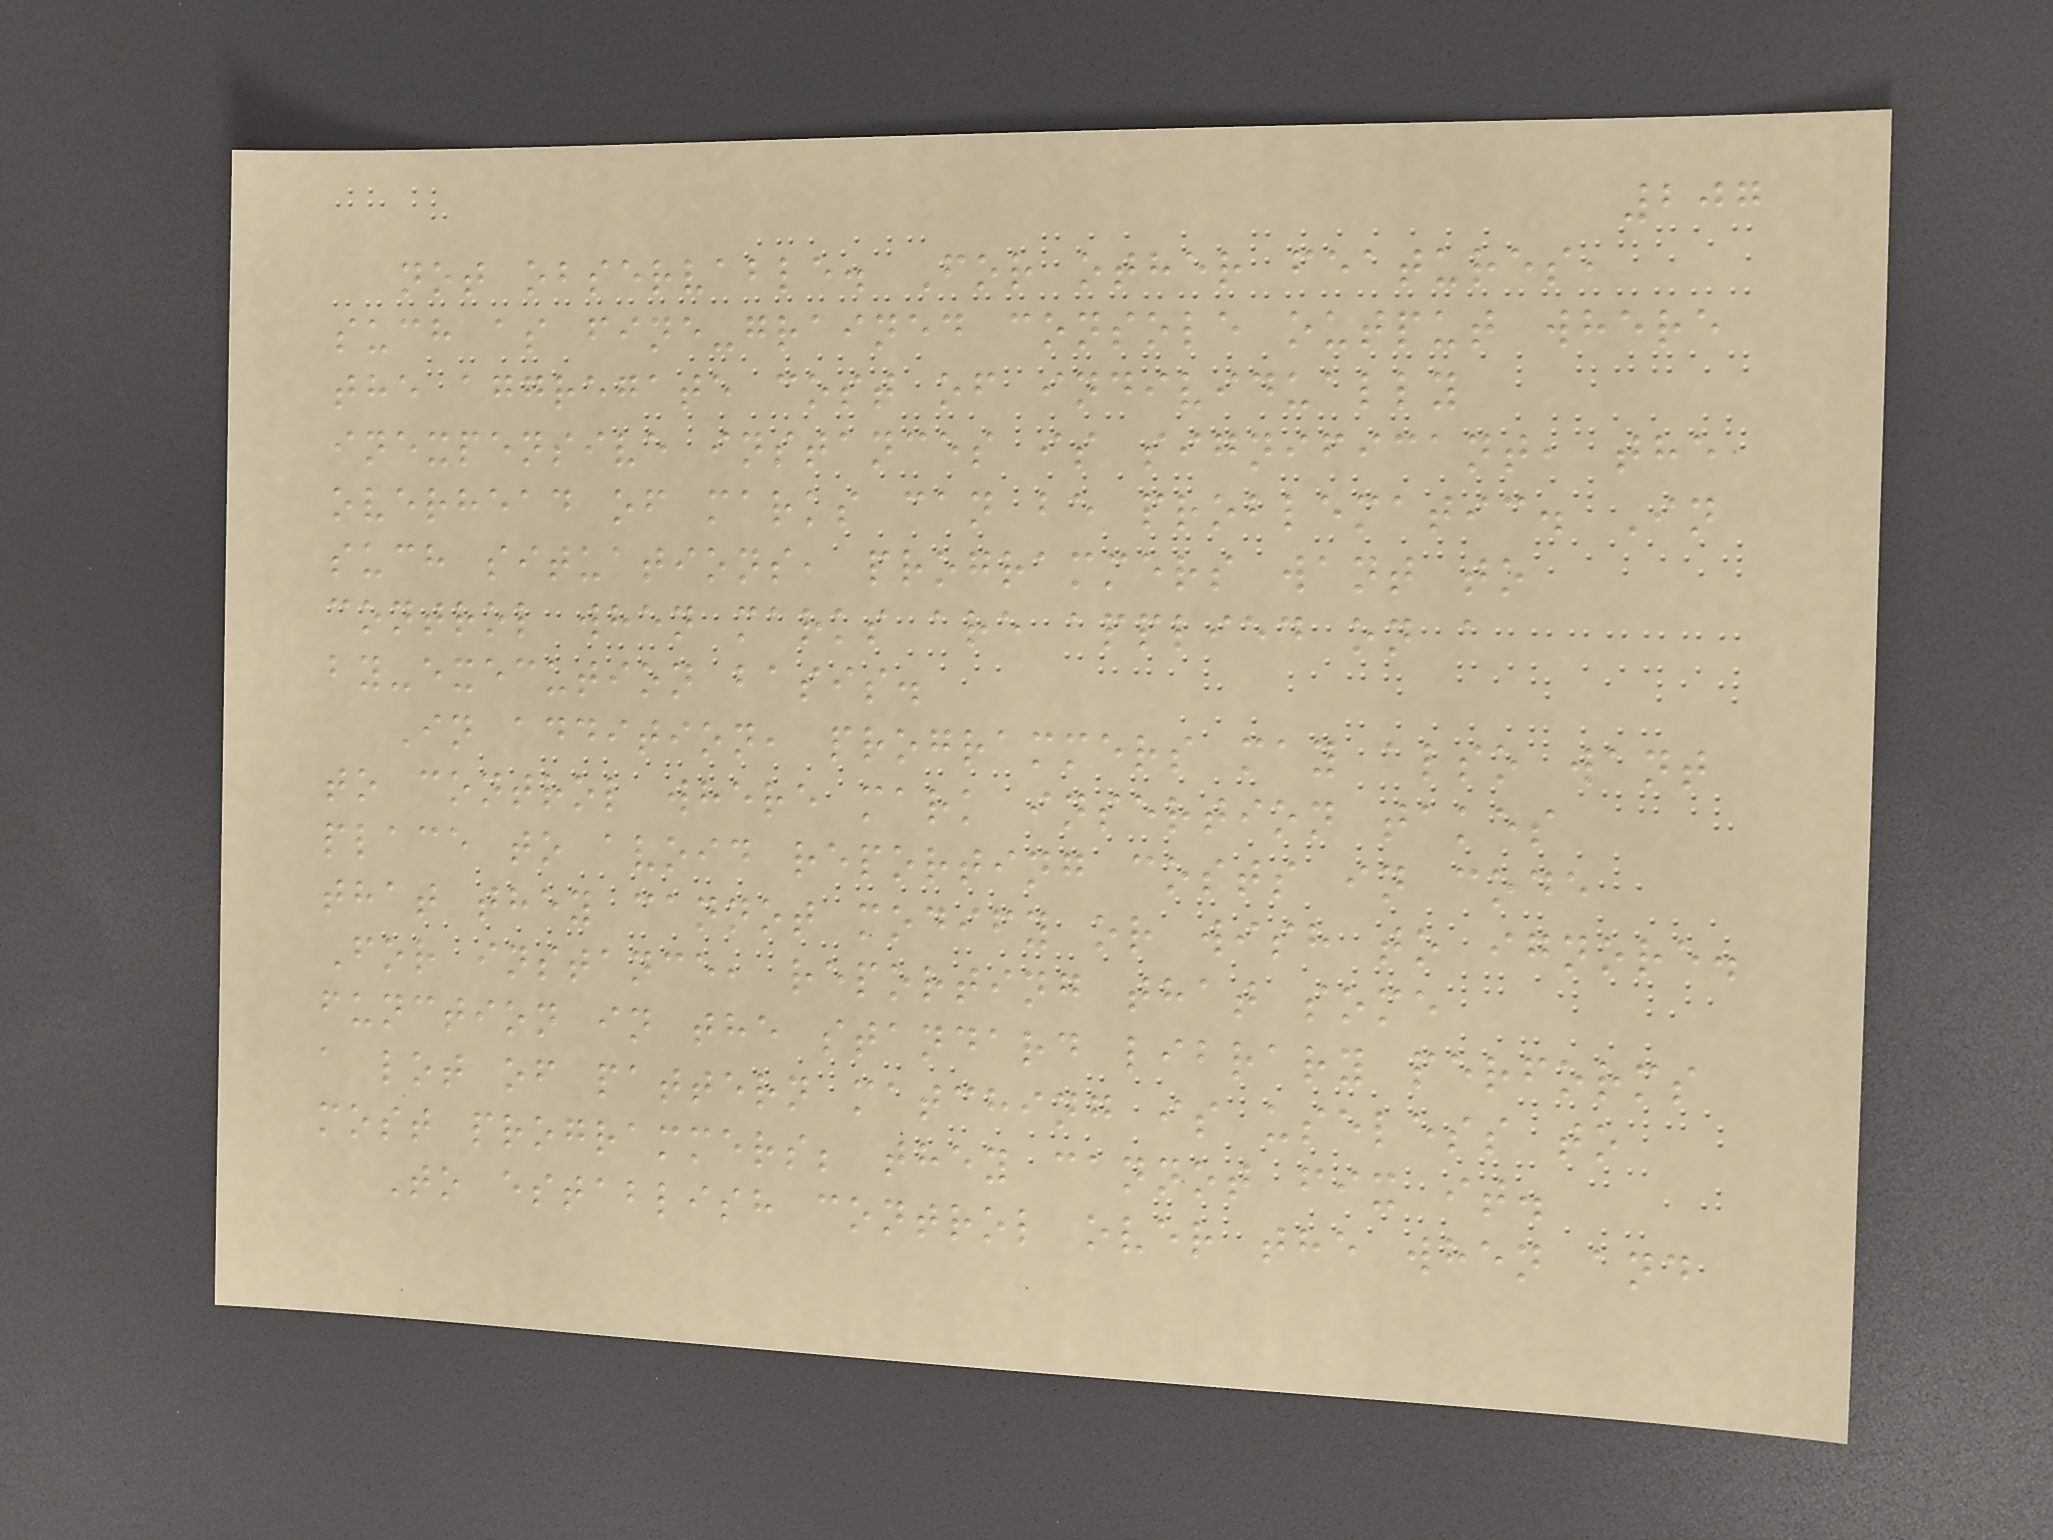207
not observable. For other features,
such as fine-grained console output where
the aggregate cost of individually
inexpensive instances is significant, the
overhead of marks can be problematic. In
such situations, programmers want to
control when marks are applied on a
by-execution basis.
In addition, programmers may also want
to control where mark insertion takes
place to avoid reporting costs in code
that they cannot modify or wish to ignore.
For instance, reporting that some
function in the standard library performs
a lot of pattern matching is useless to
most programmers; they cannot fix it.
To establish control over the when and
